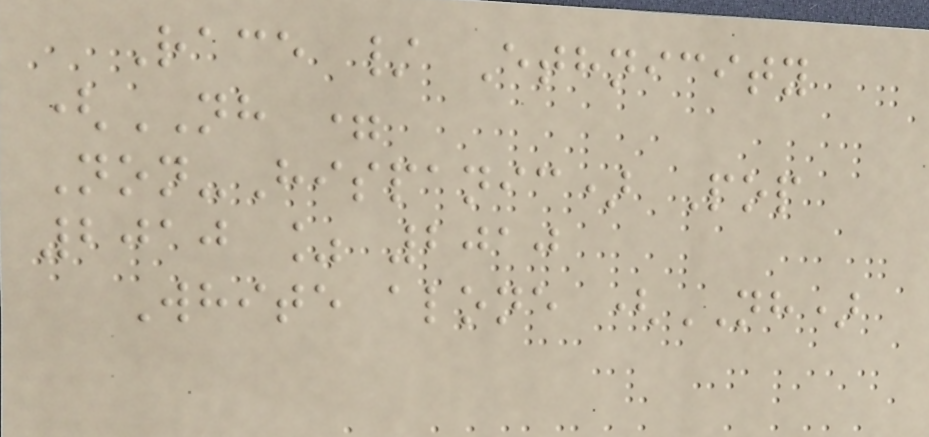Race / Ethnicity
(NH =
Non-Hispanic) Pop
2010 % 2010
White alone (NH)
